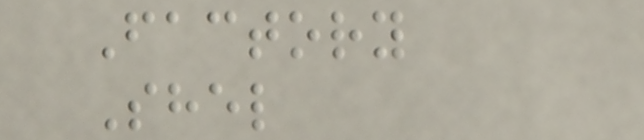Factory
Shel
